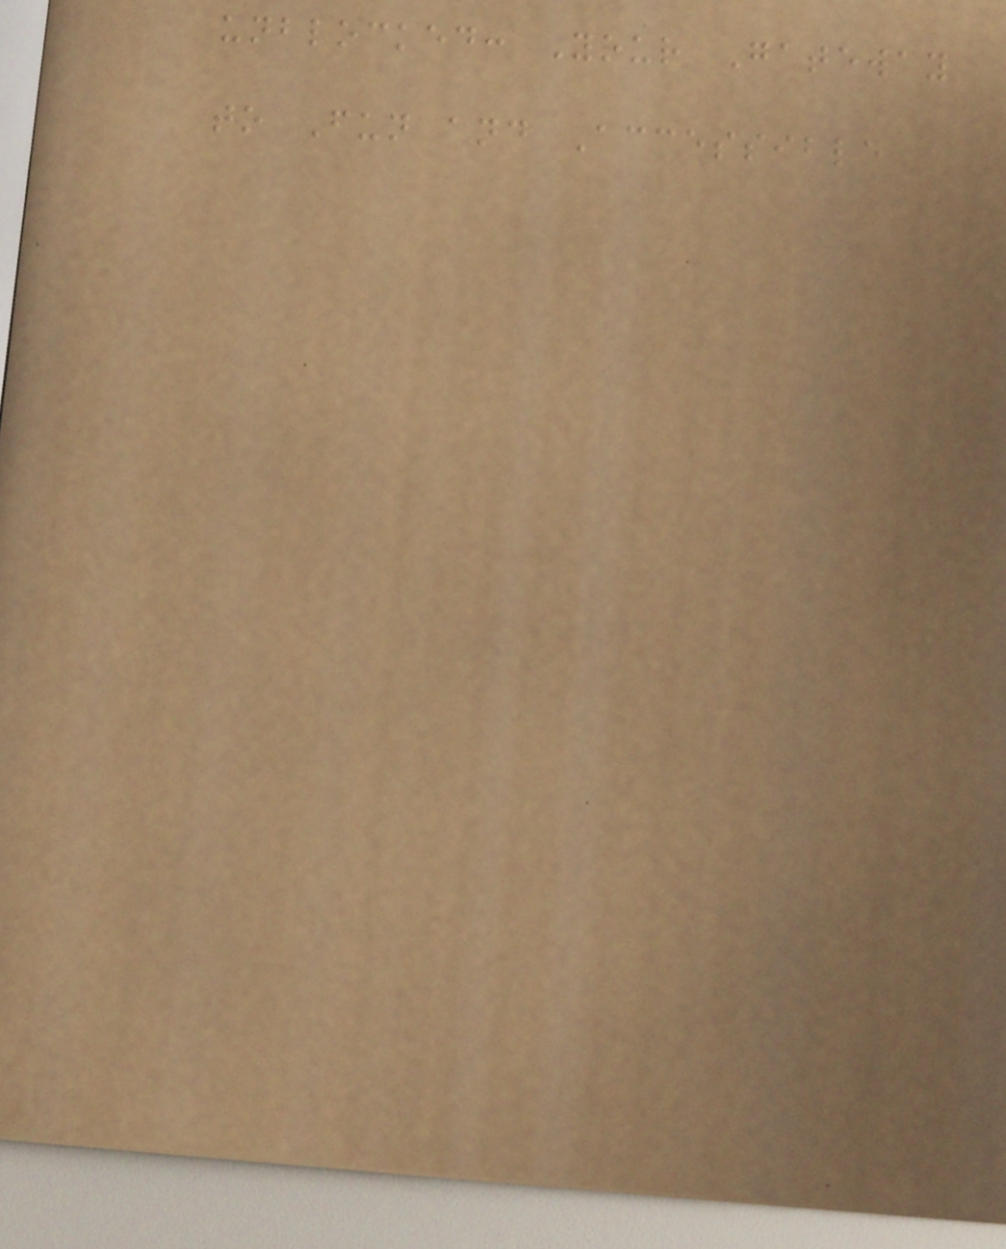unblocked: Your Gateway
to Fun and Accessible
